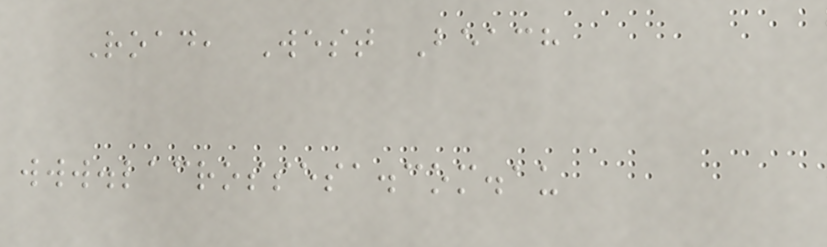Road, West Beach
www.lacrossesa.com.au
